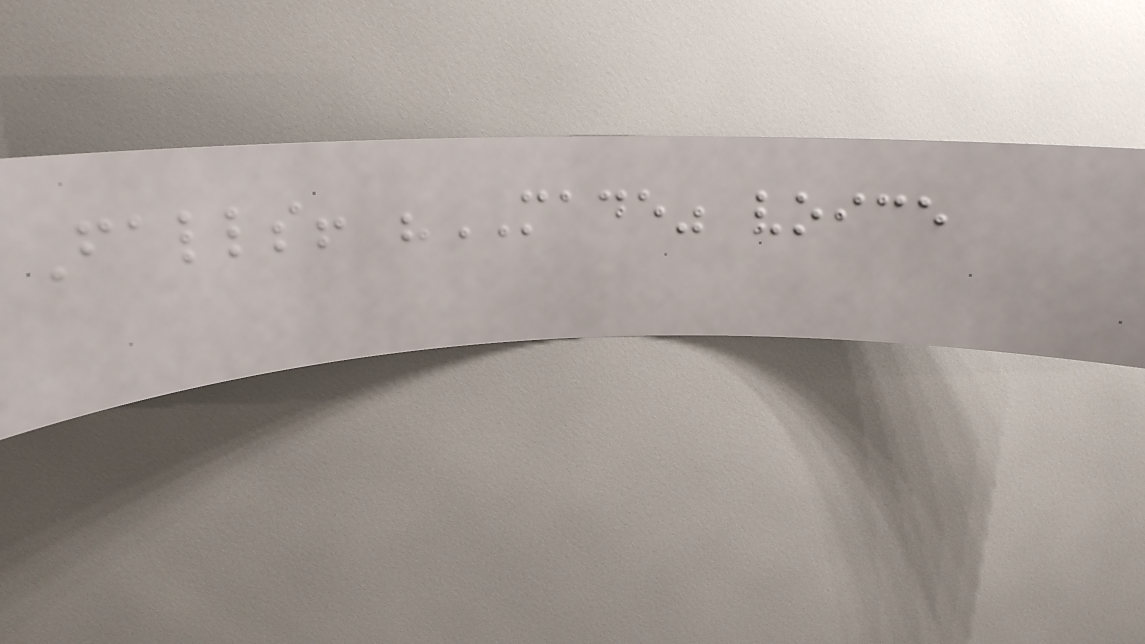Falls! "MADE" voice
